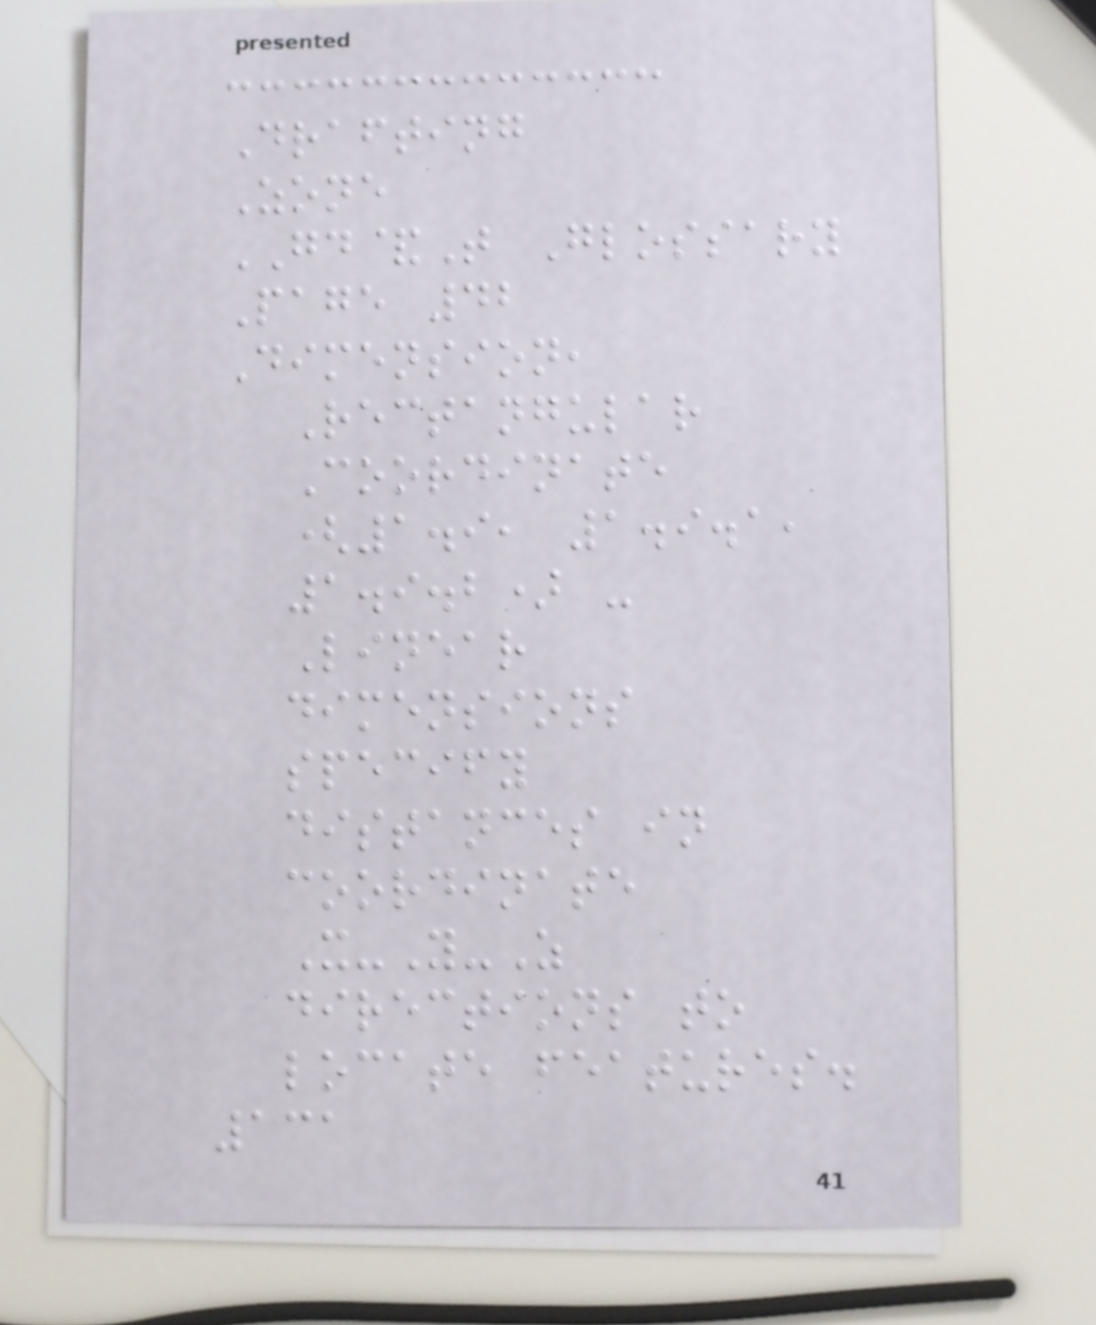Drafting
Zone
GD&T Glossary
Page 42
Dimension,
Rectangular
Coordinate
(1.9, 1.9.1,
1.9.2) -
Linear
dimensions
specify
distances in
coordinate
X-Y-Z
directions to
locate features.
131
